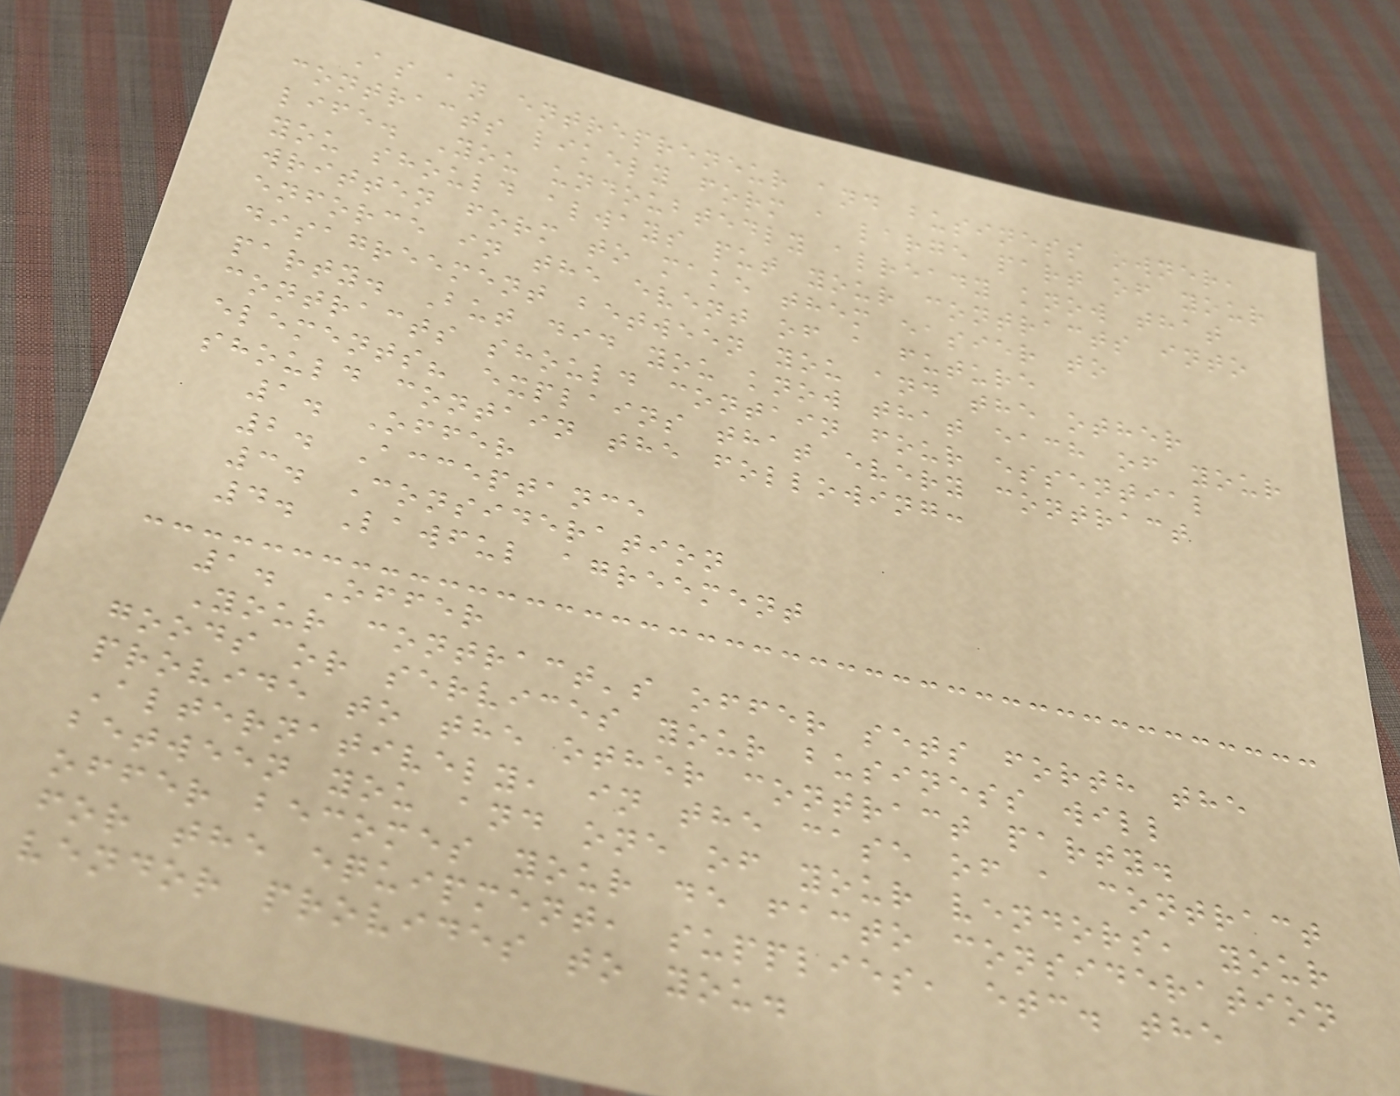As an entrepreneur and business owner,
contracts likely form a large part of your
life. You undoubtedly already know that
you should always put your contracts into
written form to make them easier to
enforce in the event of a future
disagreement between you and the other
party. But did you know that each of your
contracts should contain four essential
elements? explains that every contract
should contain the following:
1. Offer
2. Acceptance
3. Consideration
4. Lawful agreement
1. Offer
Your contract's offer sets forth the
goods or services your business will
provide to the other contract party.
Alternatively, in the case of a contract
between you and one of your vendors, your
offer becomes your de facto consideration
for the equipment, supplies, etc. the
vendor provides to you.
